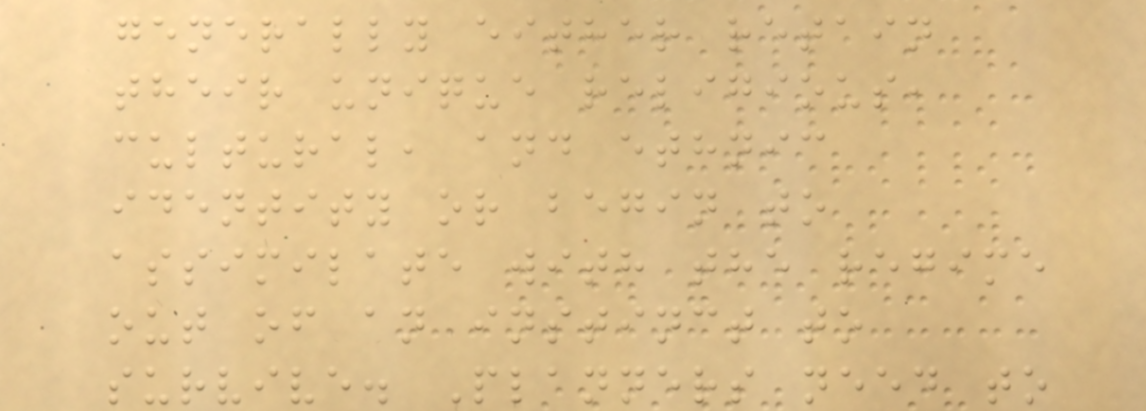generally either retain
their unique religious,
cultural, and ethnic
identity or begin to
assimilate with the regime
out of an instinct to
survive. Planners need to
